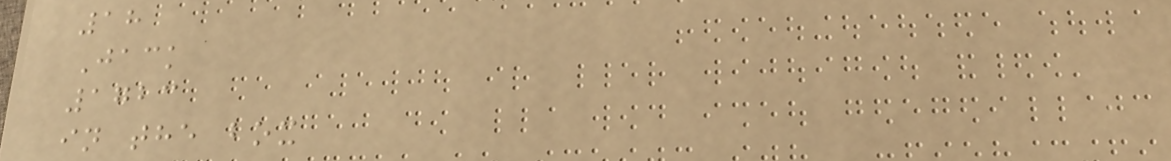18
Jack
1723
in the box
